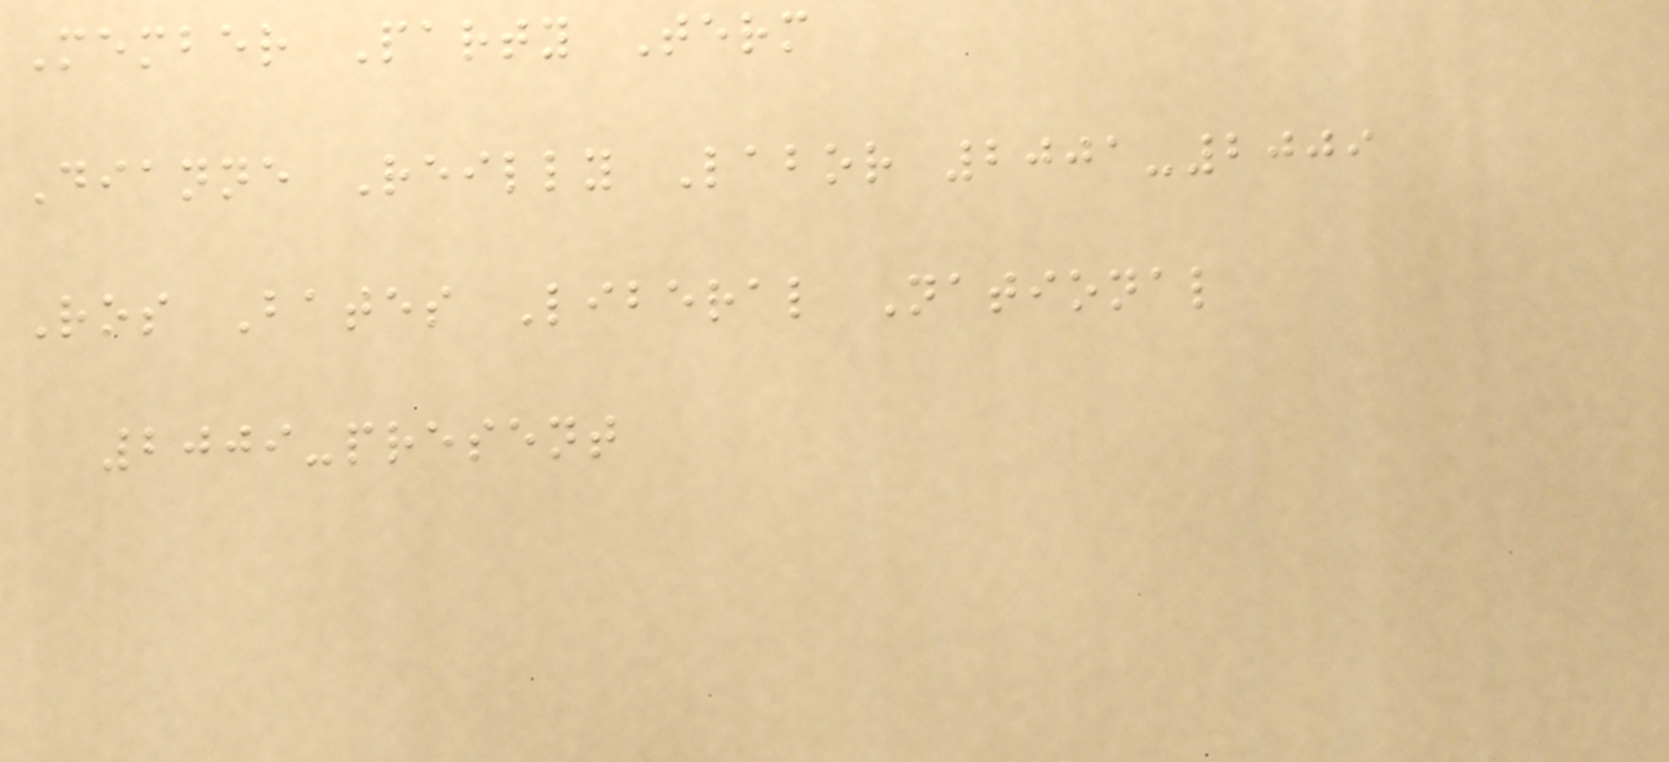Member Party Term
Dianne Reilly Labor 2001-2009
Ros Bates Liberal National
2009-present
